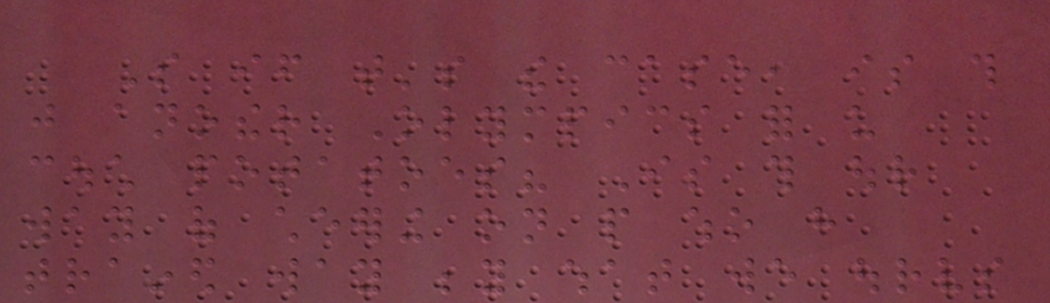So if that's the case, is this
just another Olympics for us
couch potatoes? Is this our
way of cheering on people who have
trained way beyond what we ourselves
